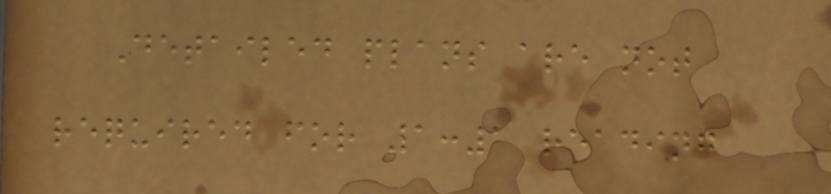Detailed plans are not
required for 1:1 reading
